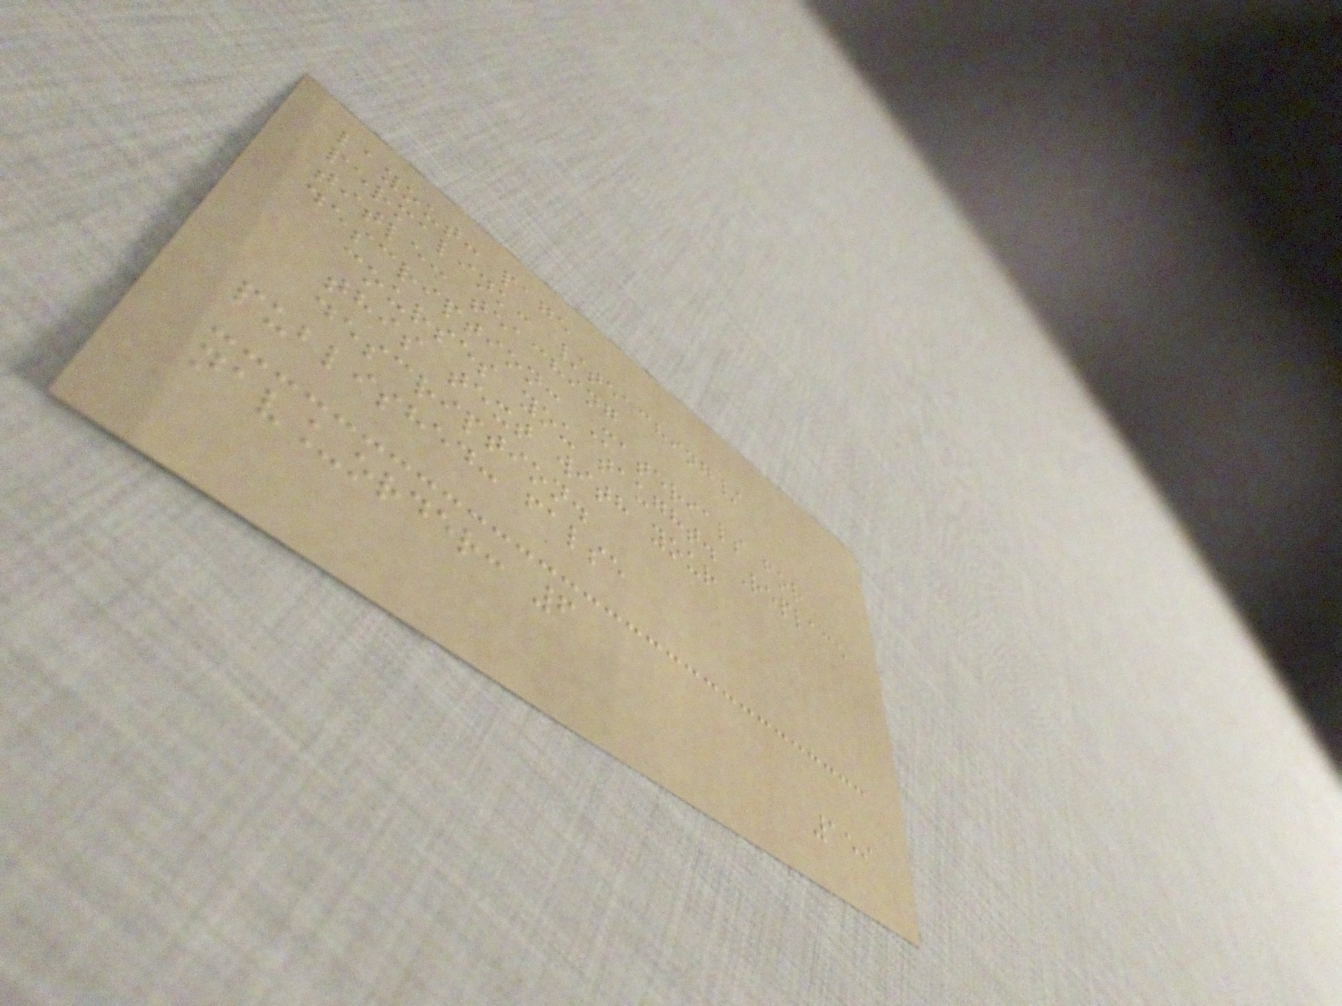layout: page
permalink: /teaching/
title: teaching
description: Materials for
courses you taught. Replace
this text with your
description.
published: false
nav_order: 6
159
